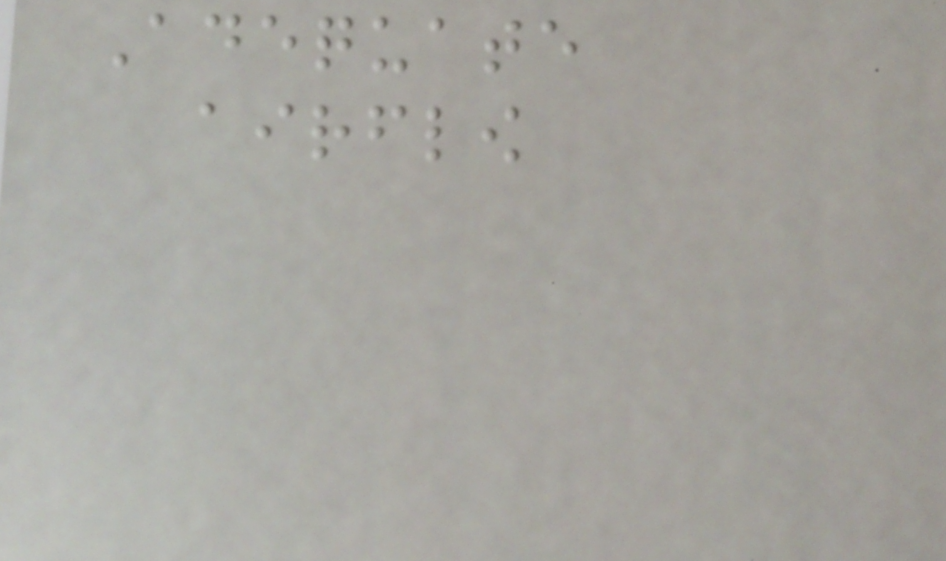Adequate
airflow
